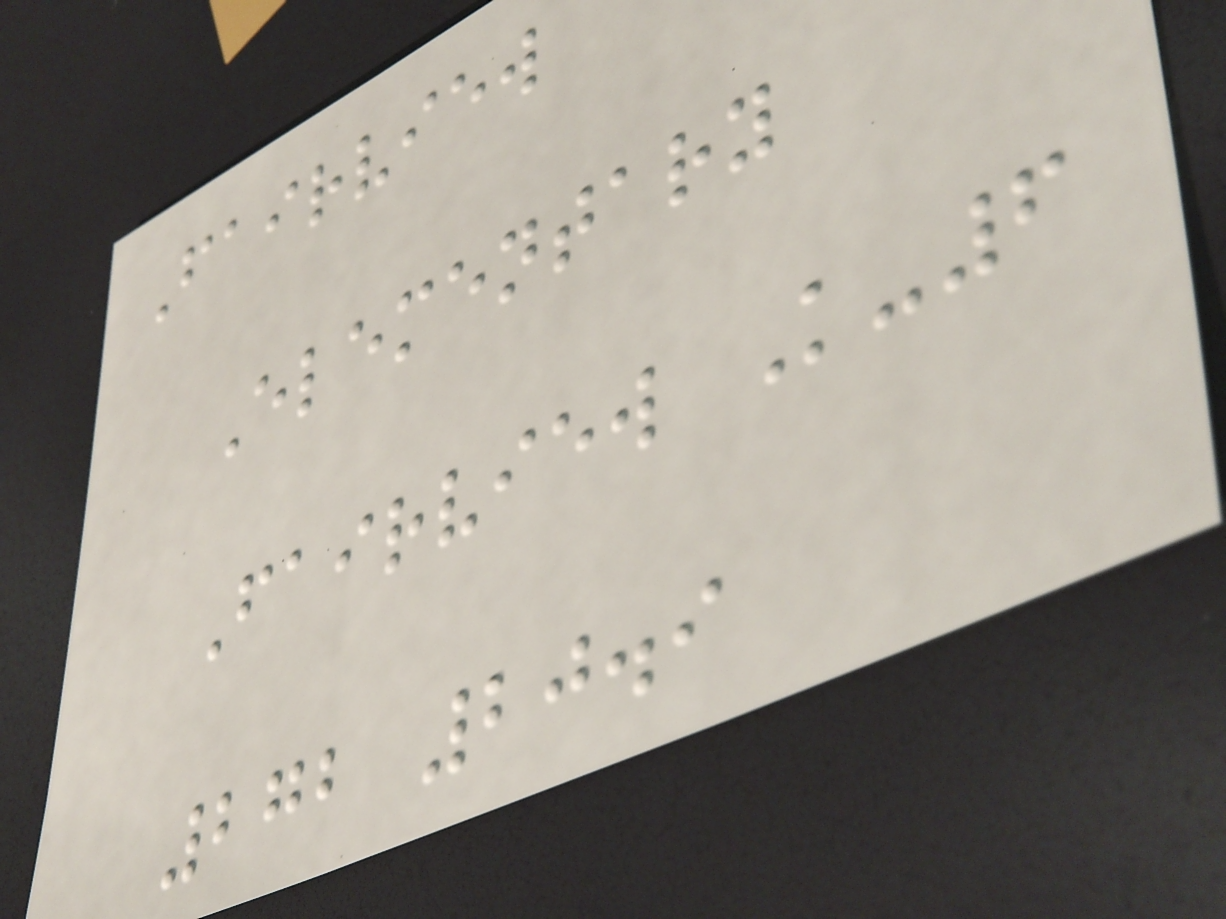Fairview
Elementary
Fairview K-6
272 20.9
